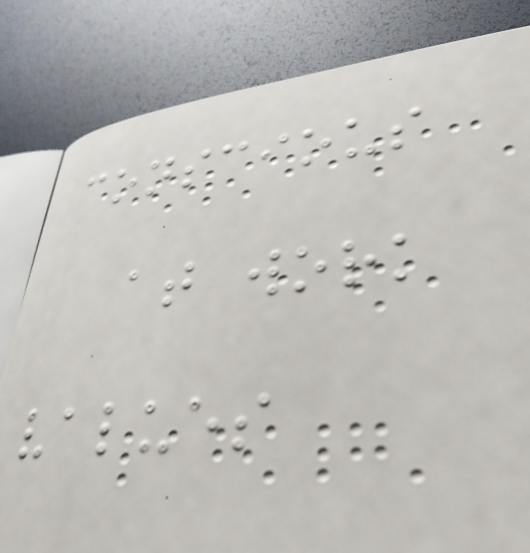conscious
at work
values
